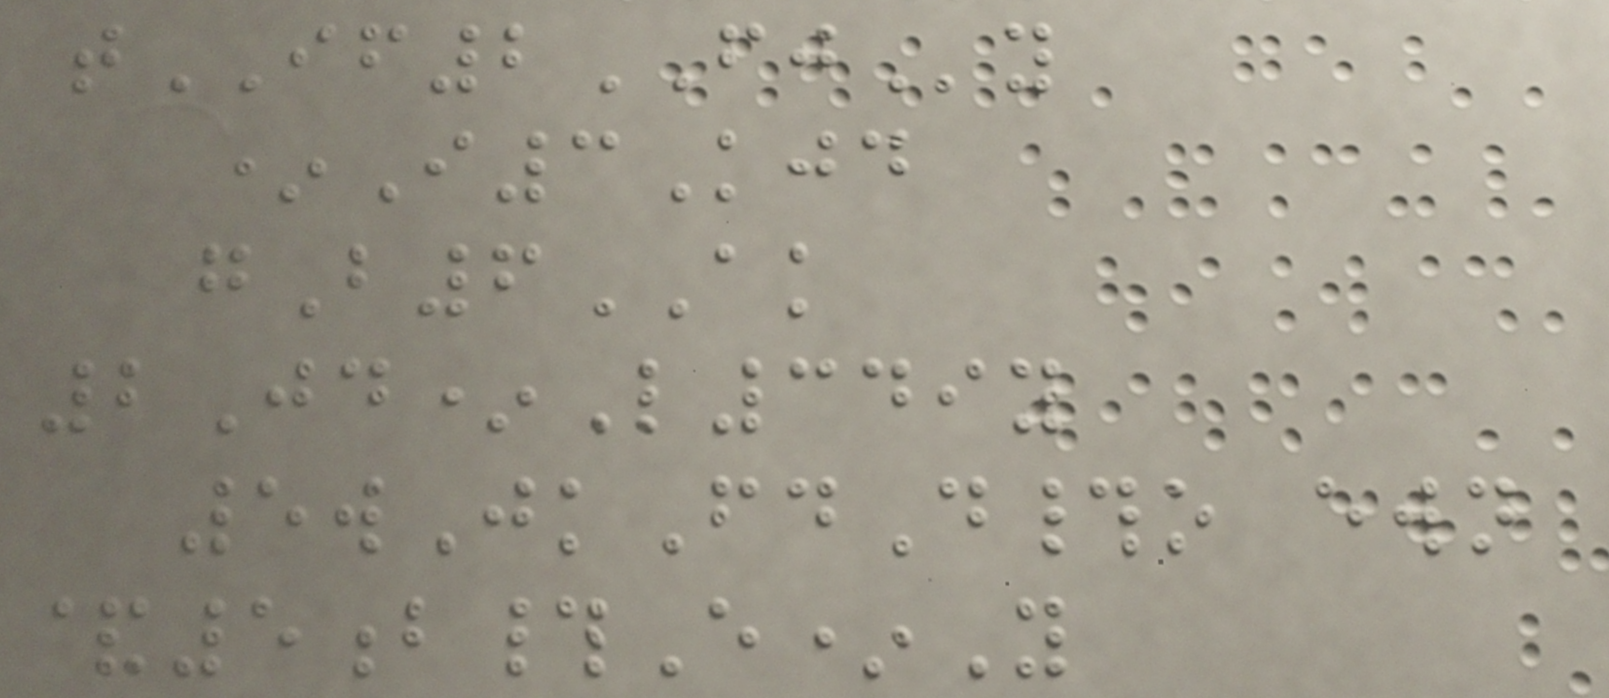tIF2FJy
*I3Kjd
gB6AK
2Jd*L349y
5wJkFdD#o ewn
&5b#E*Y
